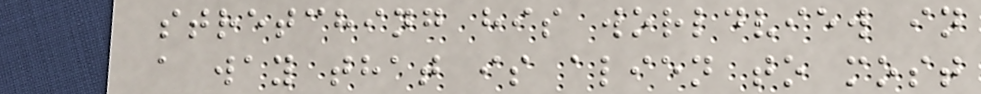stretching his worldview in
a way that is alien to most
